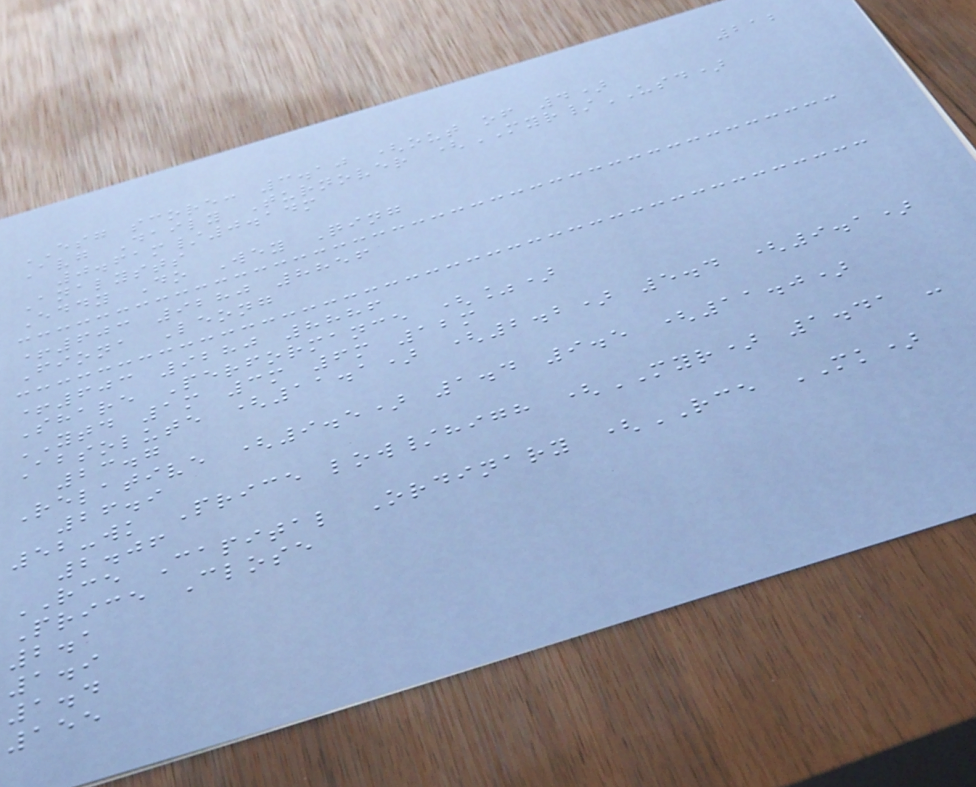212
ESG score: 3.10 (out of 4)
Avg Daily Turnover (MYR/USD)
0.61m/0.14m
Analysts
Eddy Do Wey Qing
+603 9280 8856
Fiona Leong
+603 9280 8886
Share Performance (%)
YTD 1m 3m 6m 12m
Absolute (11.1) (2.2) 5.4 (9.1)
23.7
Relative (9.5) 1.4 9.5 (11.0)
26.9
52-wk Price low/high (MYR) 1.41 -
2.06
RCE Capital Ordinary (RCE MK)
Price Close
2.1
1.9
1.4
155
